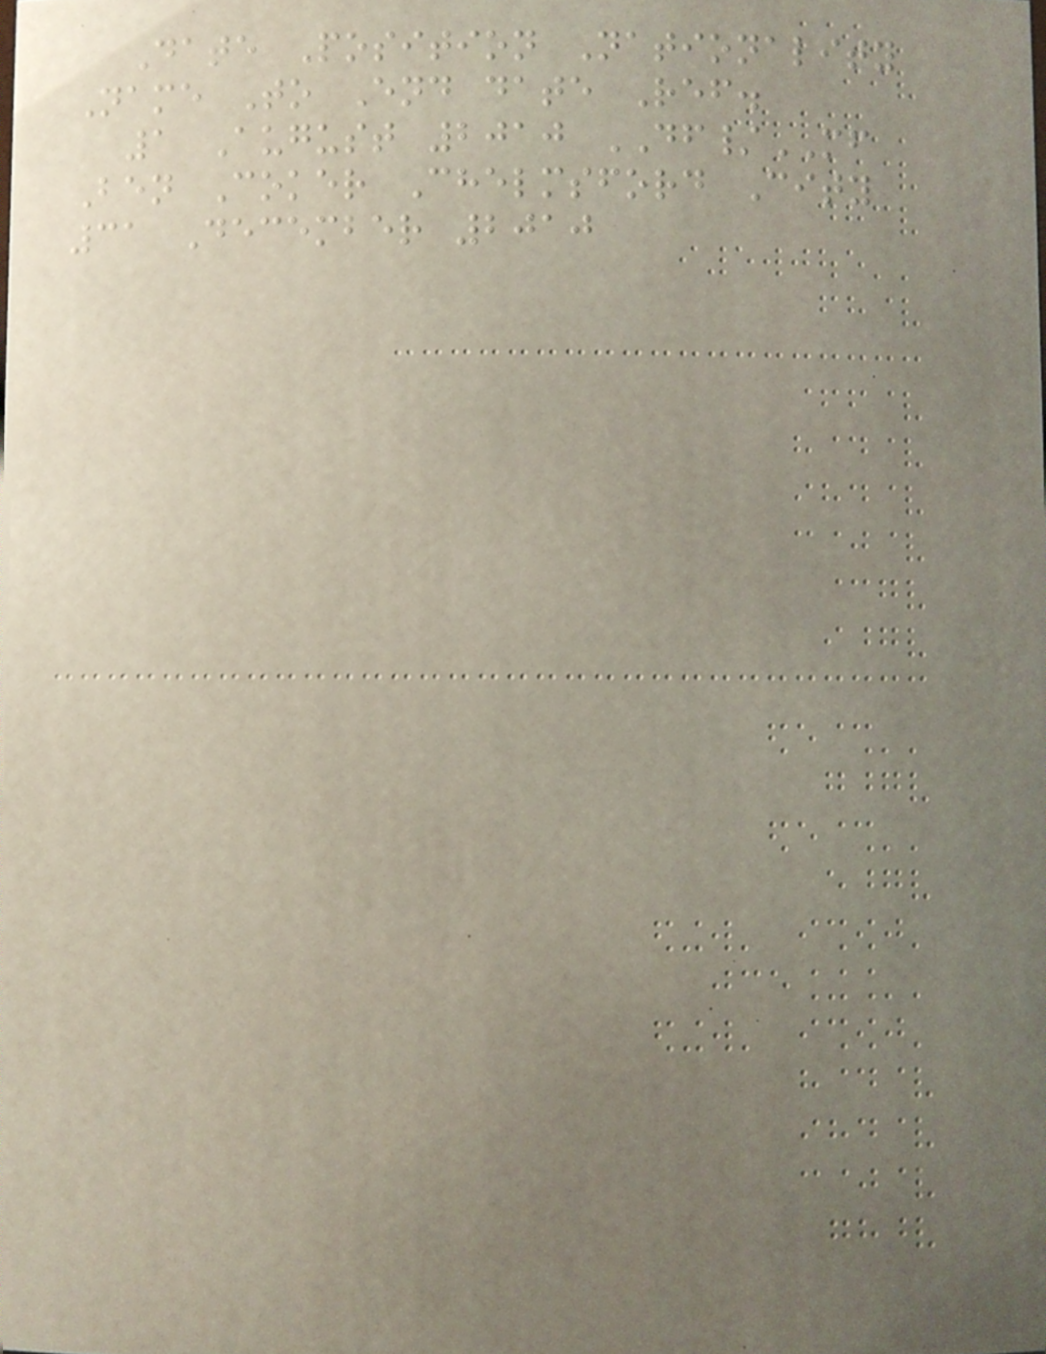Date Position Nationality
Name To End date Ref.
1 August 2010 DF/MF
Ben Coker Chelmsford City
31 December 2010
